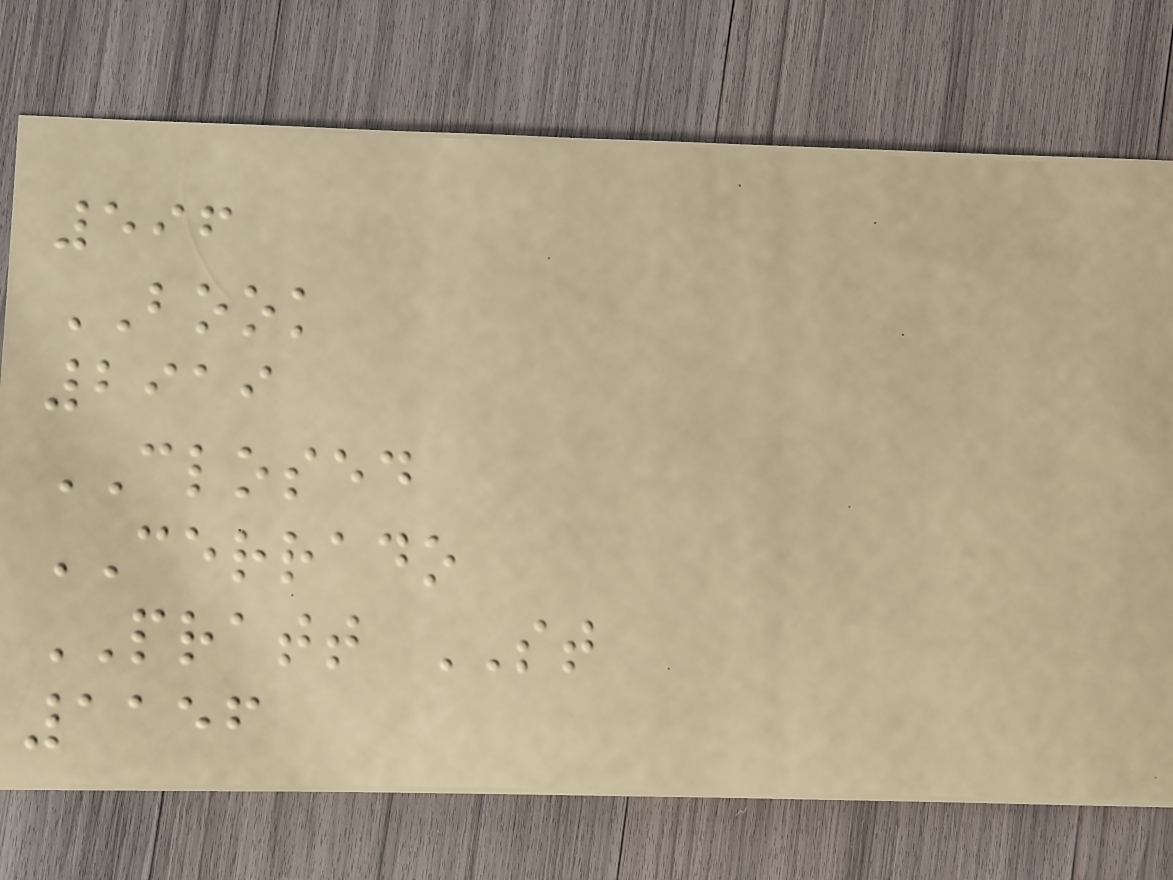596
BOOK
2919
CLOSED
CERRADO
PRATT ST
1156
